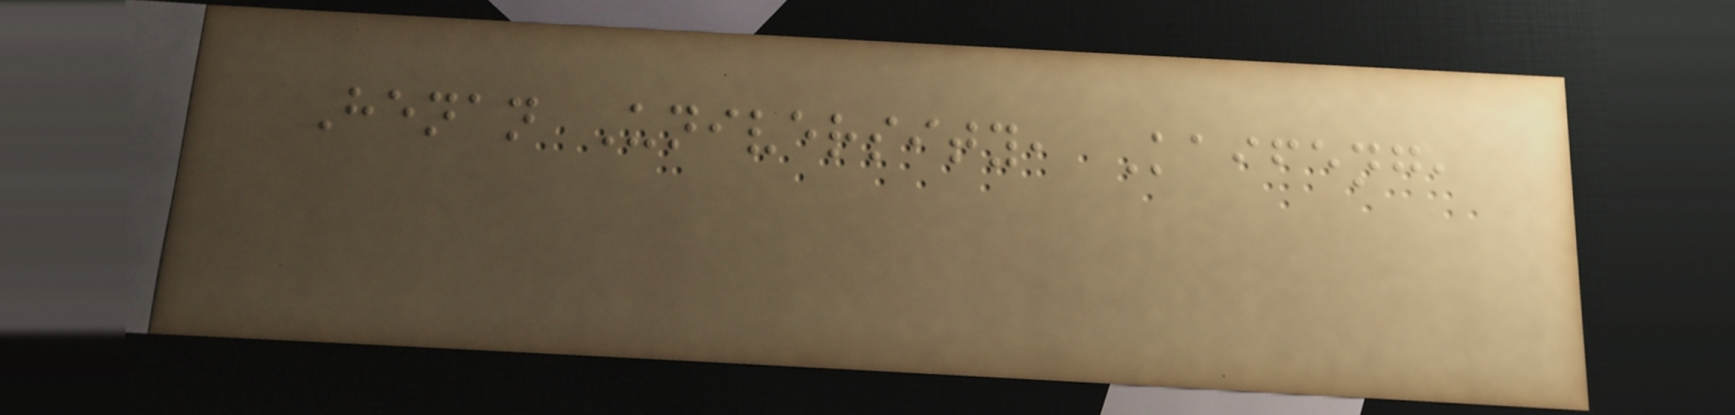Henan University, Kaifeng,
